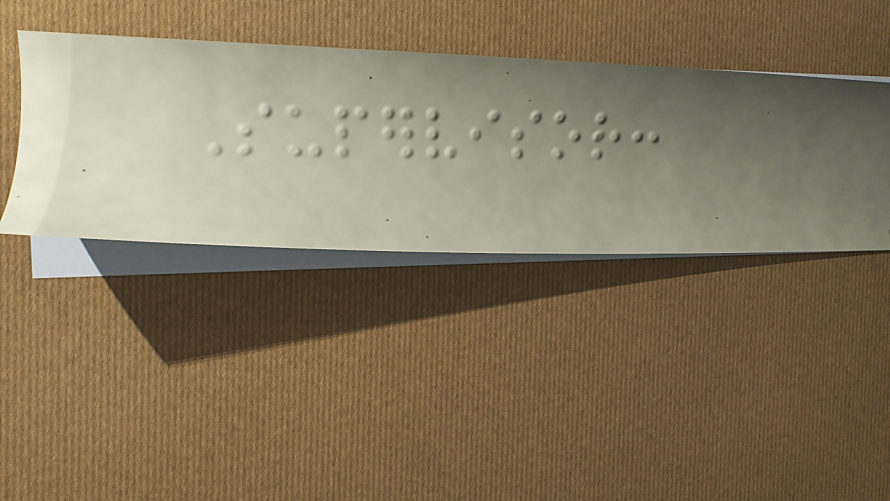Supervisor:
